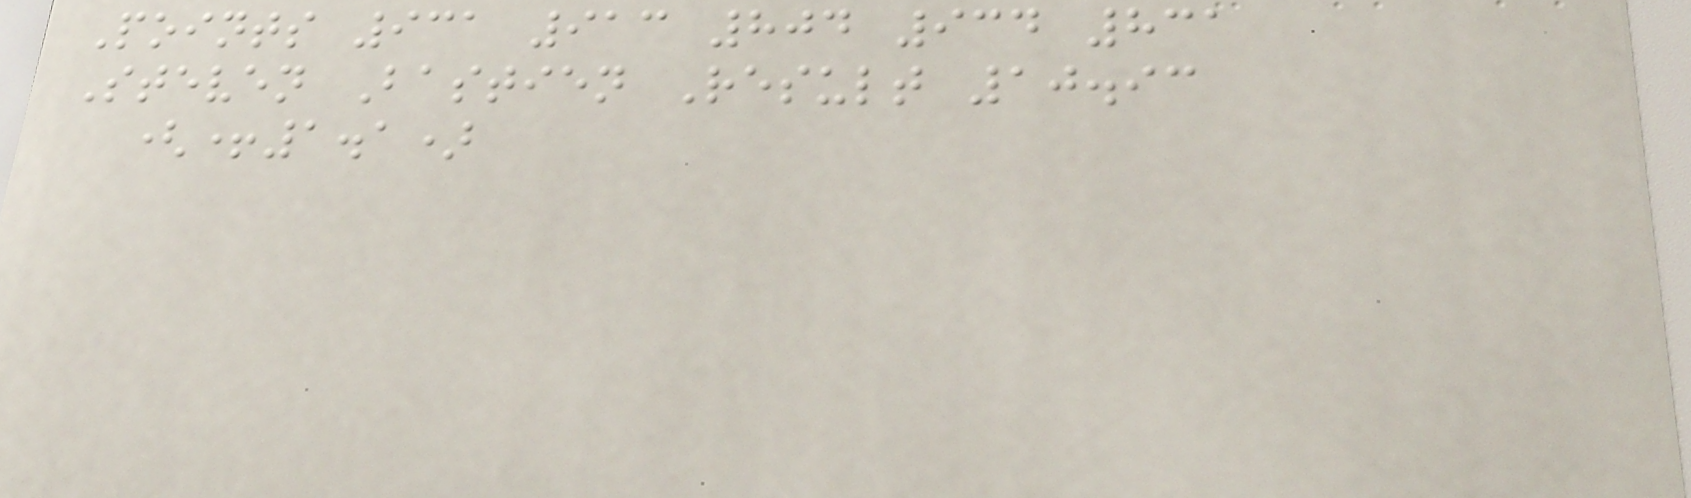Points 931 913 804 934 831
Steven Bastien Result 10.93
(+1.1)
